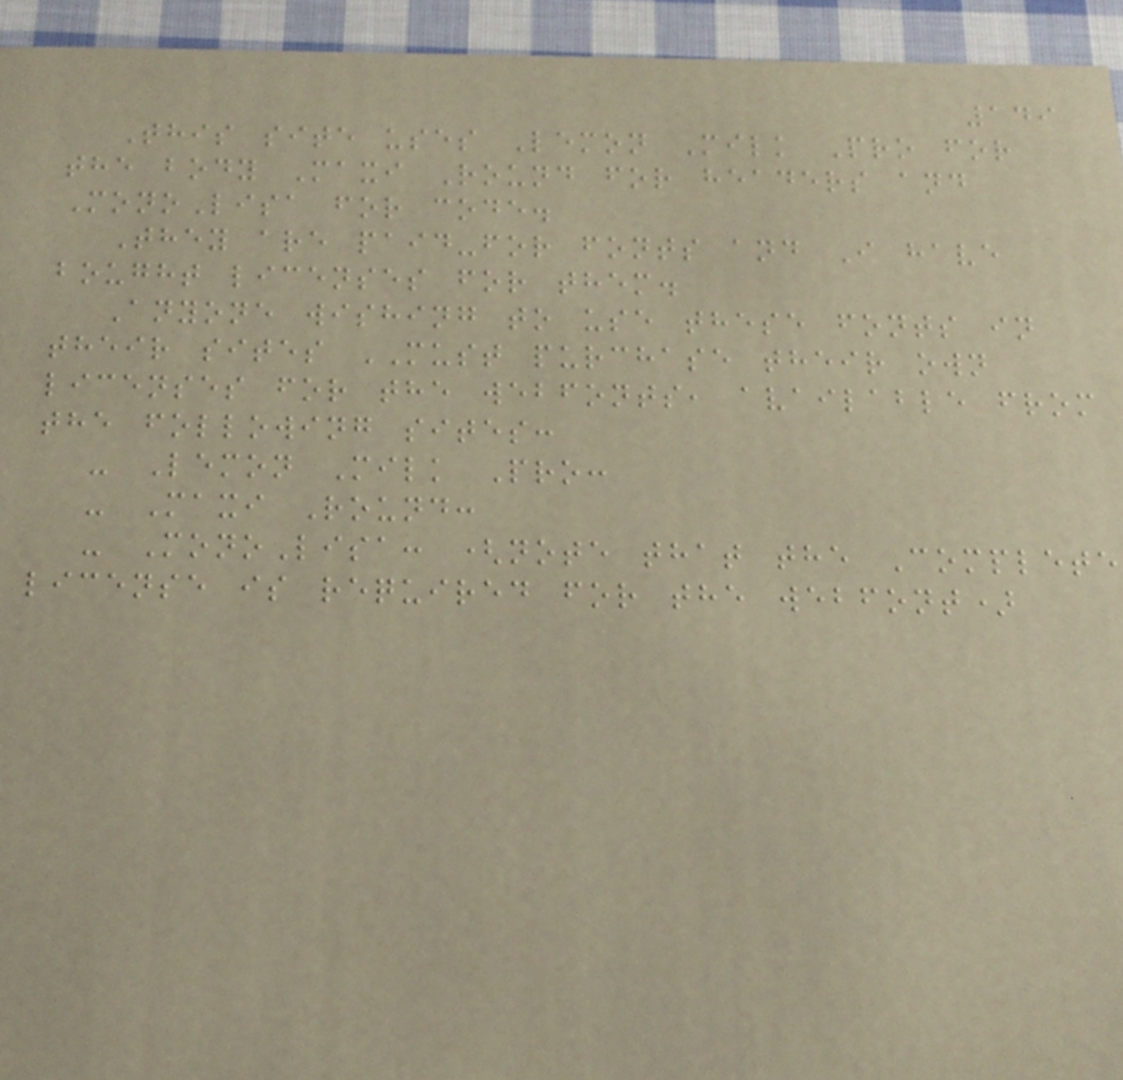149
This site uses Lemon Milk Pro for
the body Maxi Round for headers and
MonoLisa for code.
They are paid-for fonts and I have
bought licenses for them.
Anyone wishing to use these fonts in
their sites MUST purchase their own
licenses for the webfonts, available from
the following sites:
- Lemon Milk Pro:
- Maxi Round:
- MonoLisa: (note that the Complete
license is required for the webfont)
